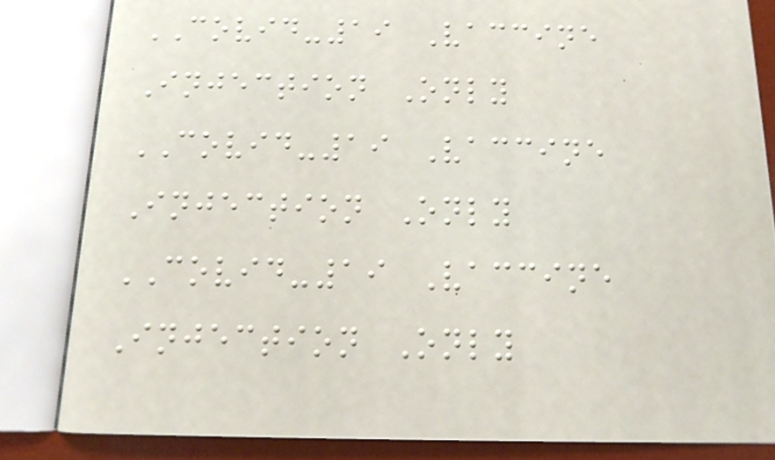COVID-19 Vaccine
Injection Only
COVID-19 Vaccine
Injection Only
COVID-19 Vaccine
Injection Only
